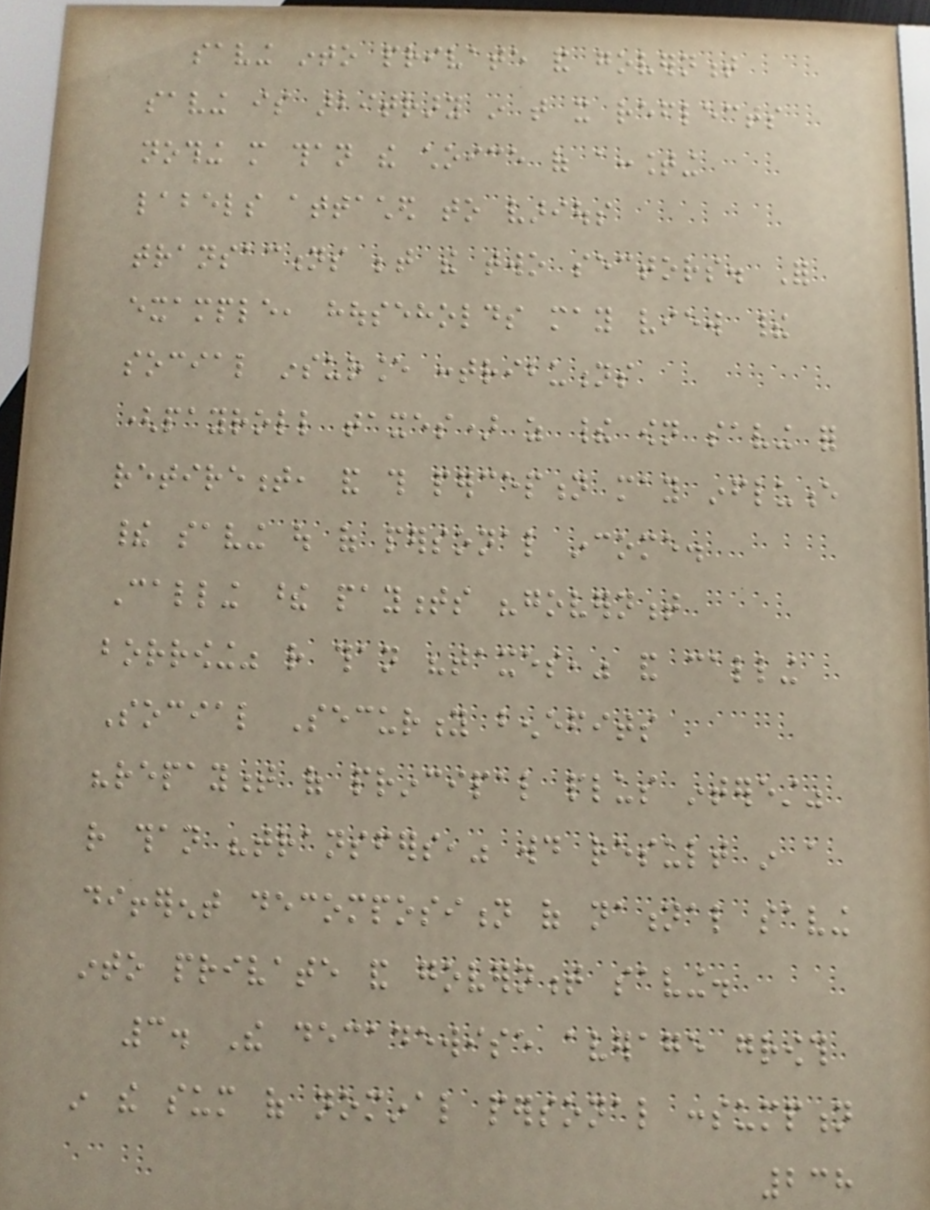saving into private and government
saving is arbitrary in that it reflects
nothing more than the choice of accounting
labels attached to various
transactions between the two sectors. For
example, households may view their
social insurance contributions
(payroll taxes) as their own saving for
retirement, and this perception may influence
their saving out of personal income.
Calling these payments "government
borrowing" rather than "taxes," and calling
Social Security benefits
"repayment of principal plus interest"
rather than "transfers," would result in a
different decomposition of national saving
into private and government saving.
3. The decadewise average growth
in the sum of nominal personal consumption
238
